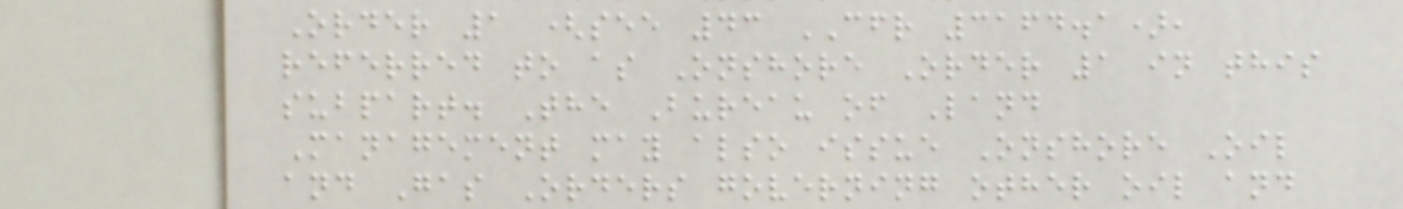Order 1 (see 43 CFR 3164.1),
referred to as Onshore Order 1 in this
subpart. The Bureau of Land
Management may also issue Onshore Oil
and Gas Orders governing other oil and
